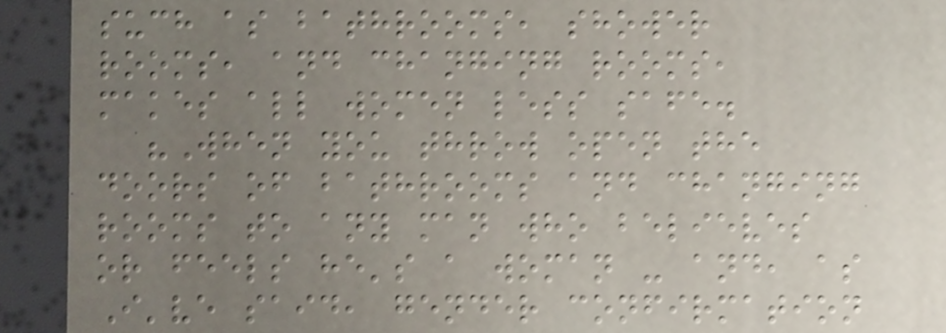such as bathrooms, shower
rooms, and changing rooms,
makes all women less safe.
"When you throw open the
doors of bathrooms and changing
rooms to any man who believes
or feels he's a woman - and, as
I've said, gender confirmation
